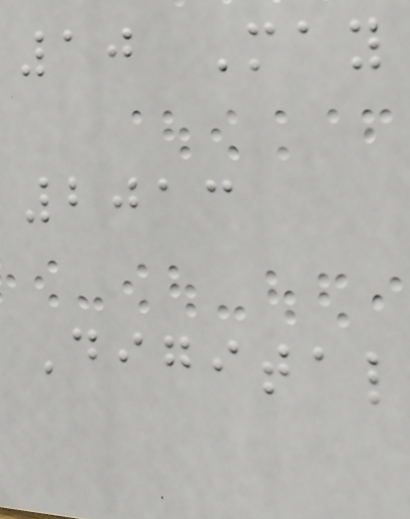10 May
2013
Digital
